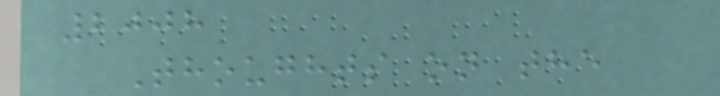2008
Thoughts on the
